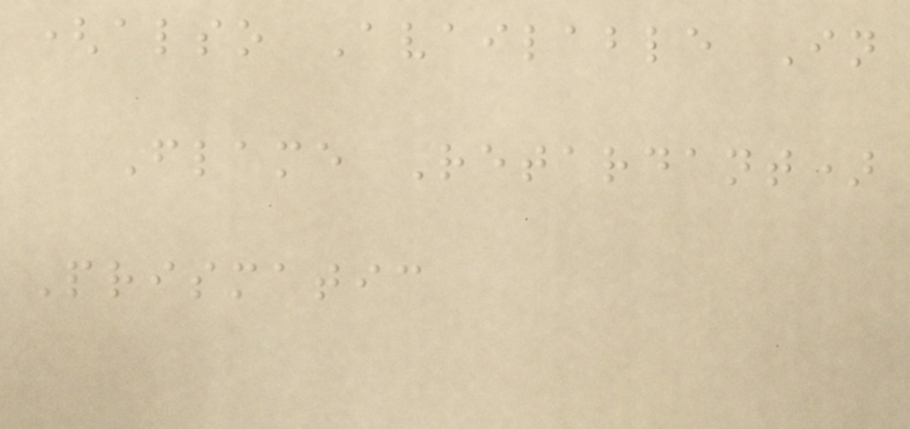(also Available In
Flame Retardant)
Prismatic
